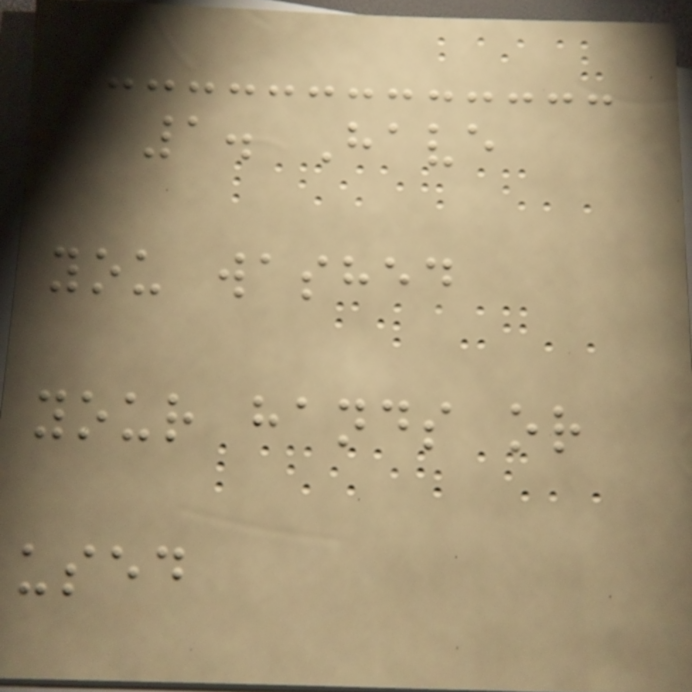1. Have
you washed
your hands or
used
